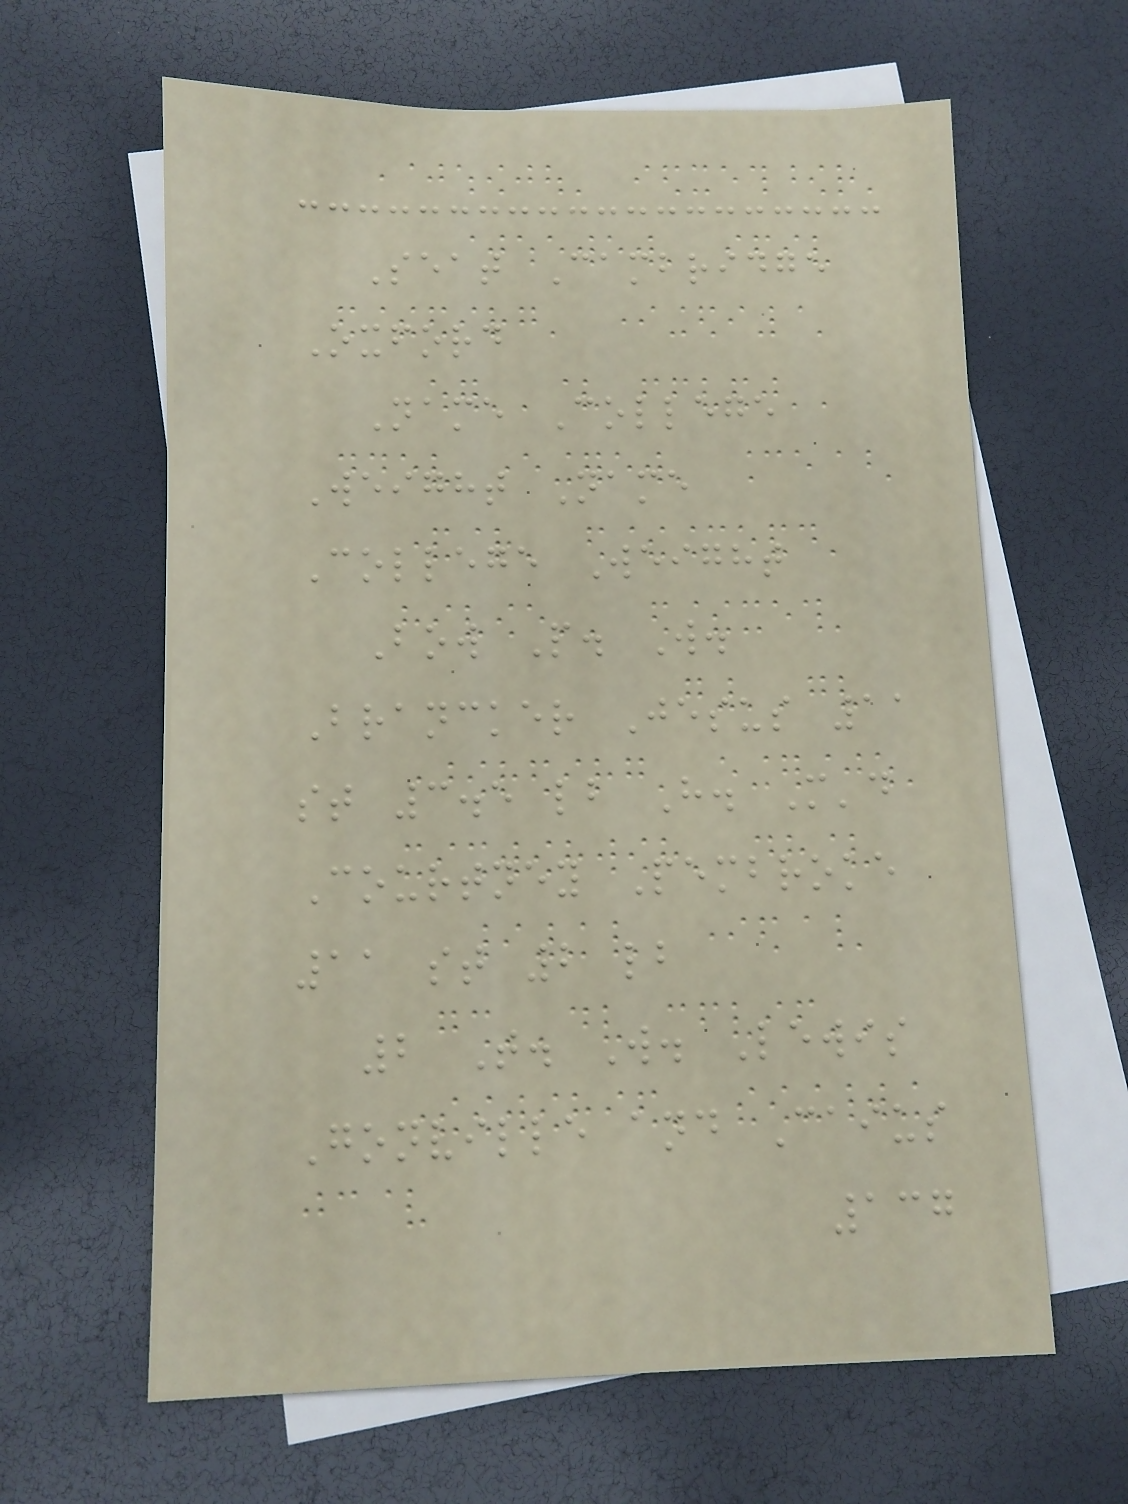Seat Cambridge
Oxford
Name College
Weight Name
College Weight
Bow P. W.
Brancker Jesus 11
st 3.5 lb H. M'd
Courtney Pembroke
11 st 2 lb
2 T. W. Lewis
Gonville and Caius
137
